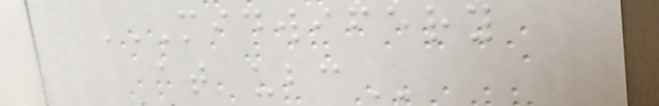MIDWIFERY
AT UBC
